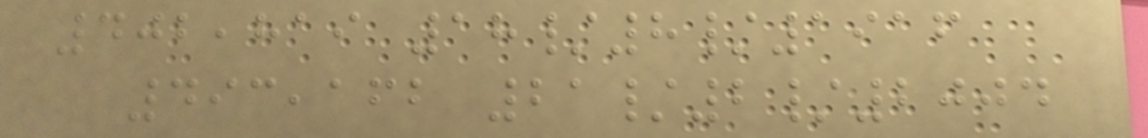402,819 18/8/1916
493,162 21/2/2004
